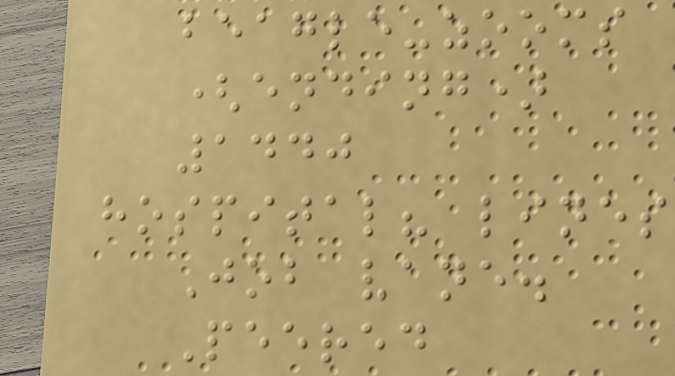beagle-zooms
(ending)
1440
hospital? lines
Job vane.
Peered
